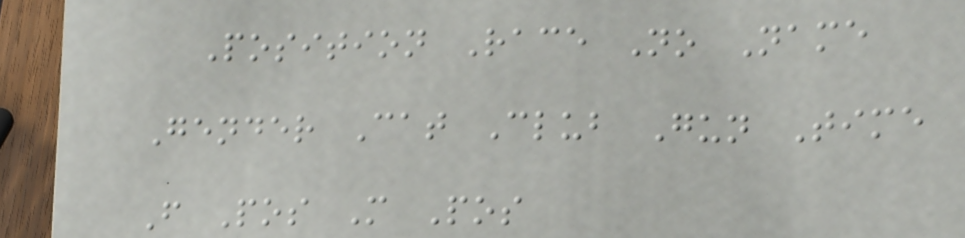Position Race No Name
Gender Cat Club Gun Time
F Pos M Pos
